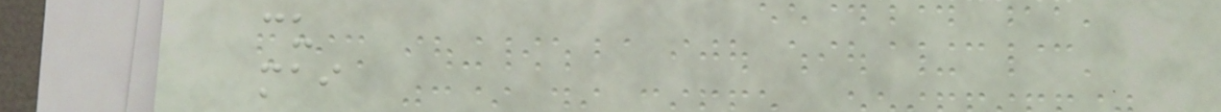cu
mai
